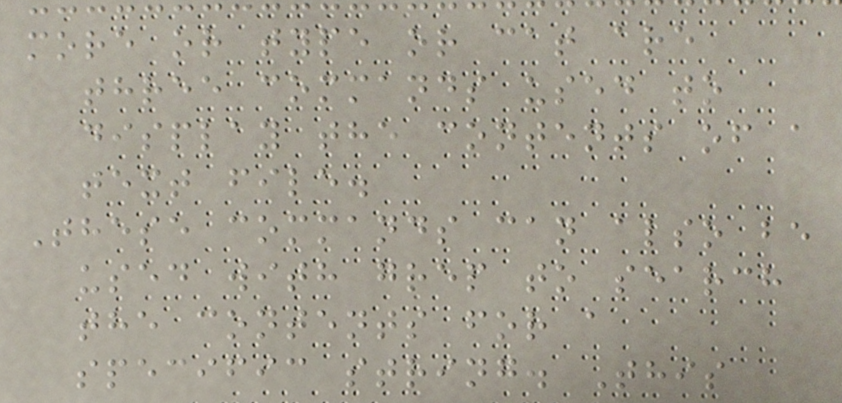more or type or cat are
three commands used to
display the contents of a
text file.
These commands can also be
used with grep to search
the contents for a
specific string. This
